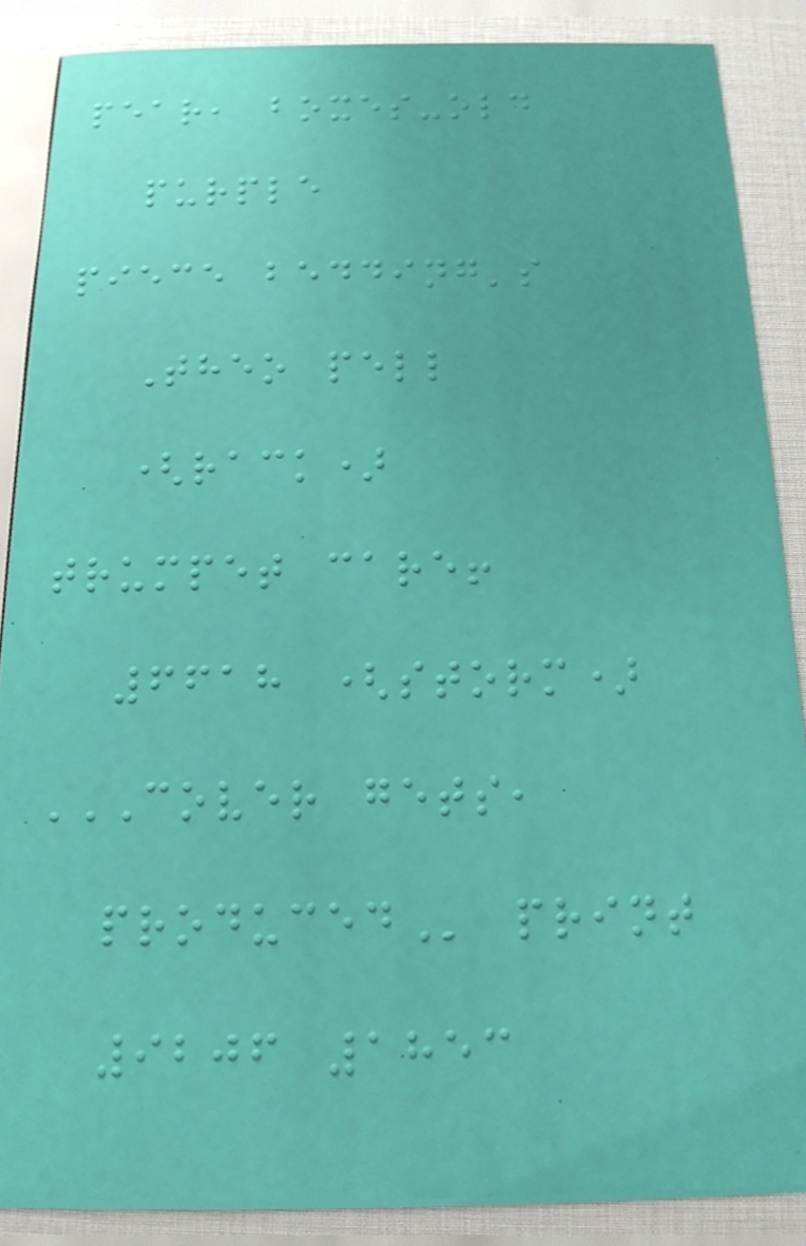pear, boxes-old
purple
piece bedding's
Theo pell
(rack)
trumpet care!
6618 (storm)
COVER GETS,
PRODUCED print
9206 1853
